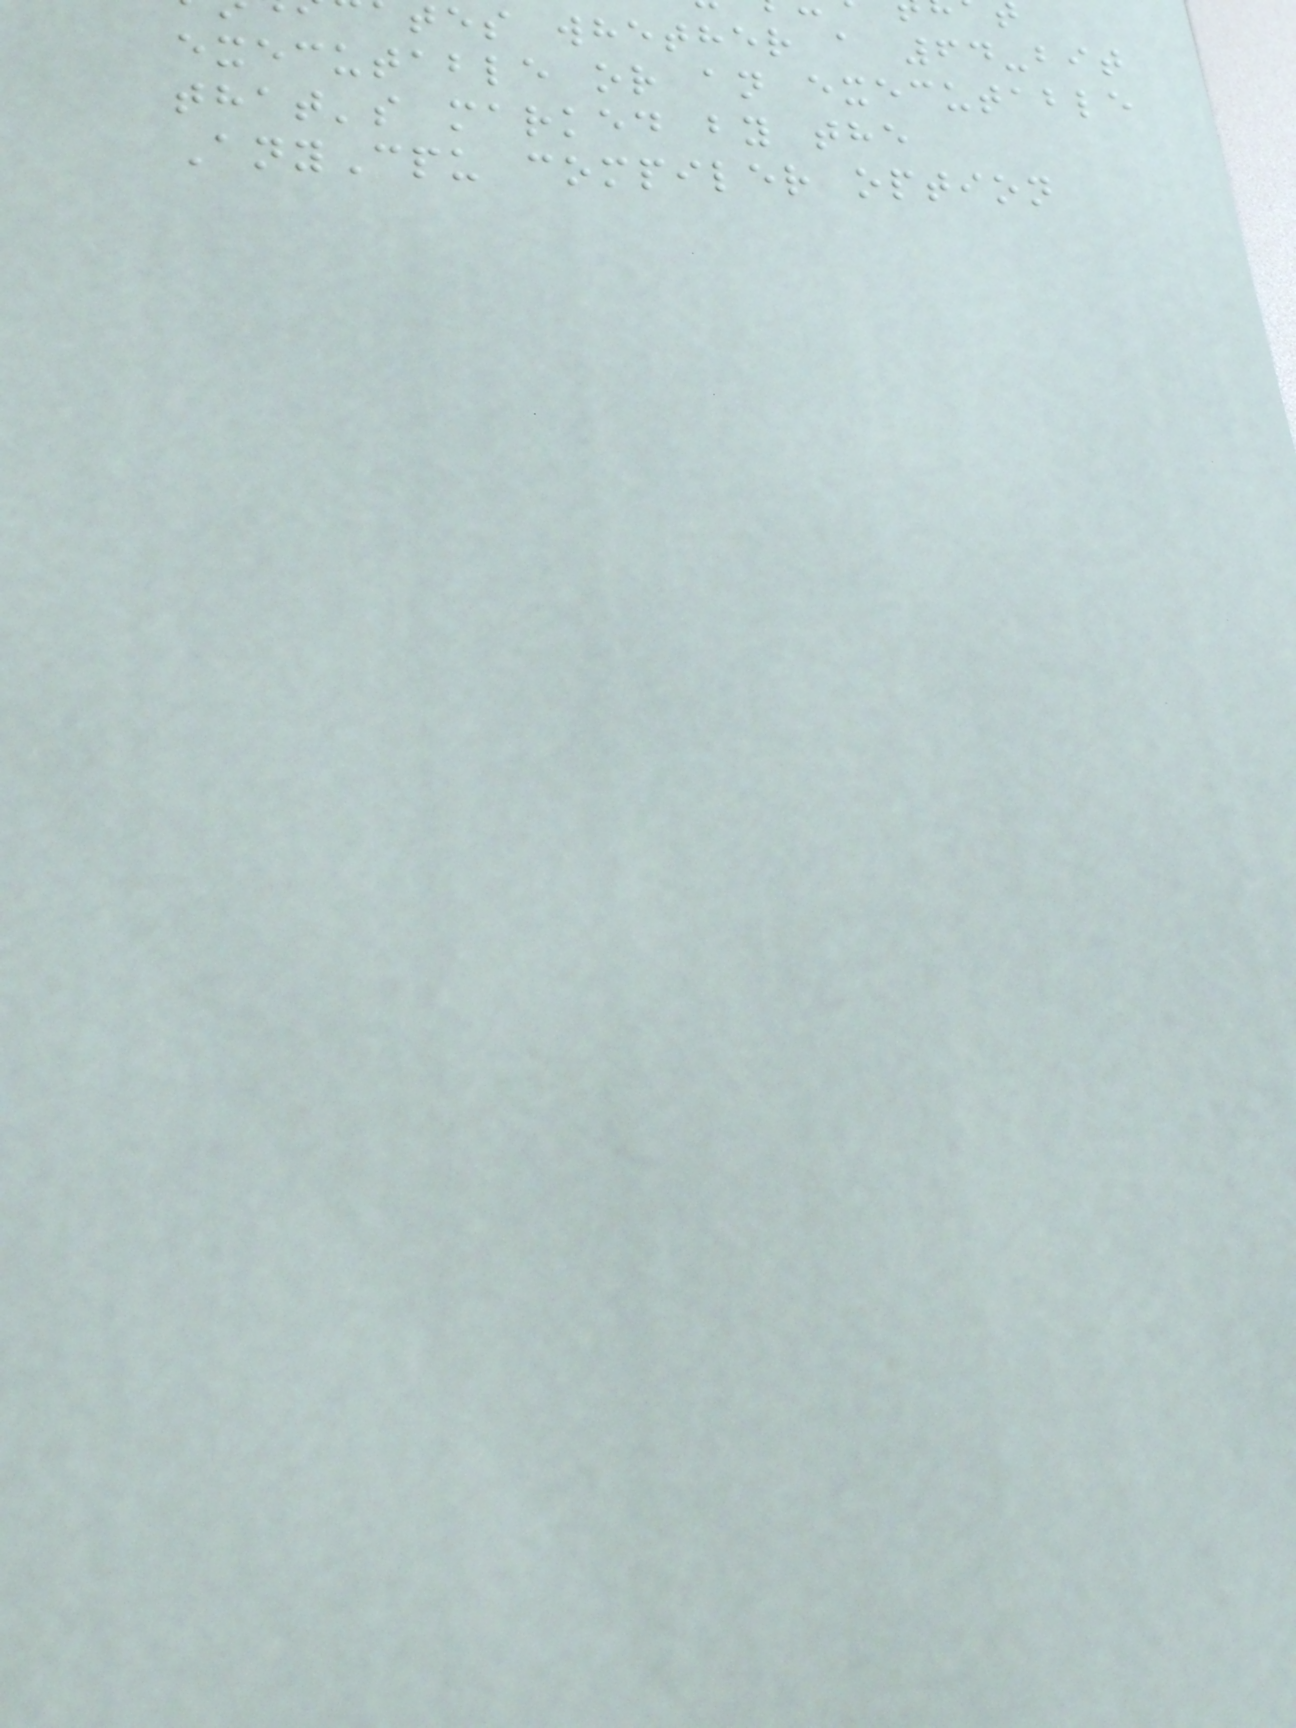tes whether a 64-bit
executable or an executable
that's marked by the
AnyCpu compiler option
